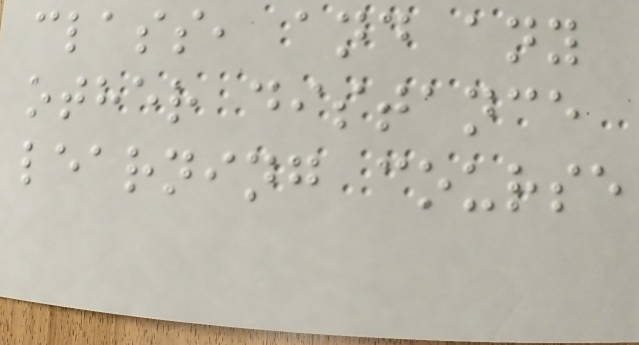class, and any
other distance
learning course
